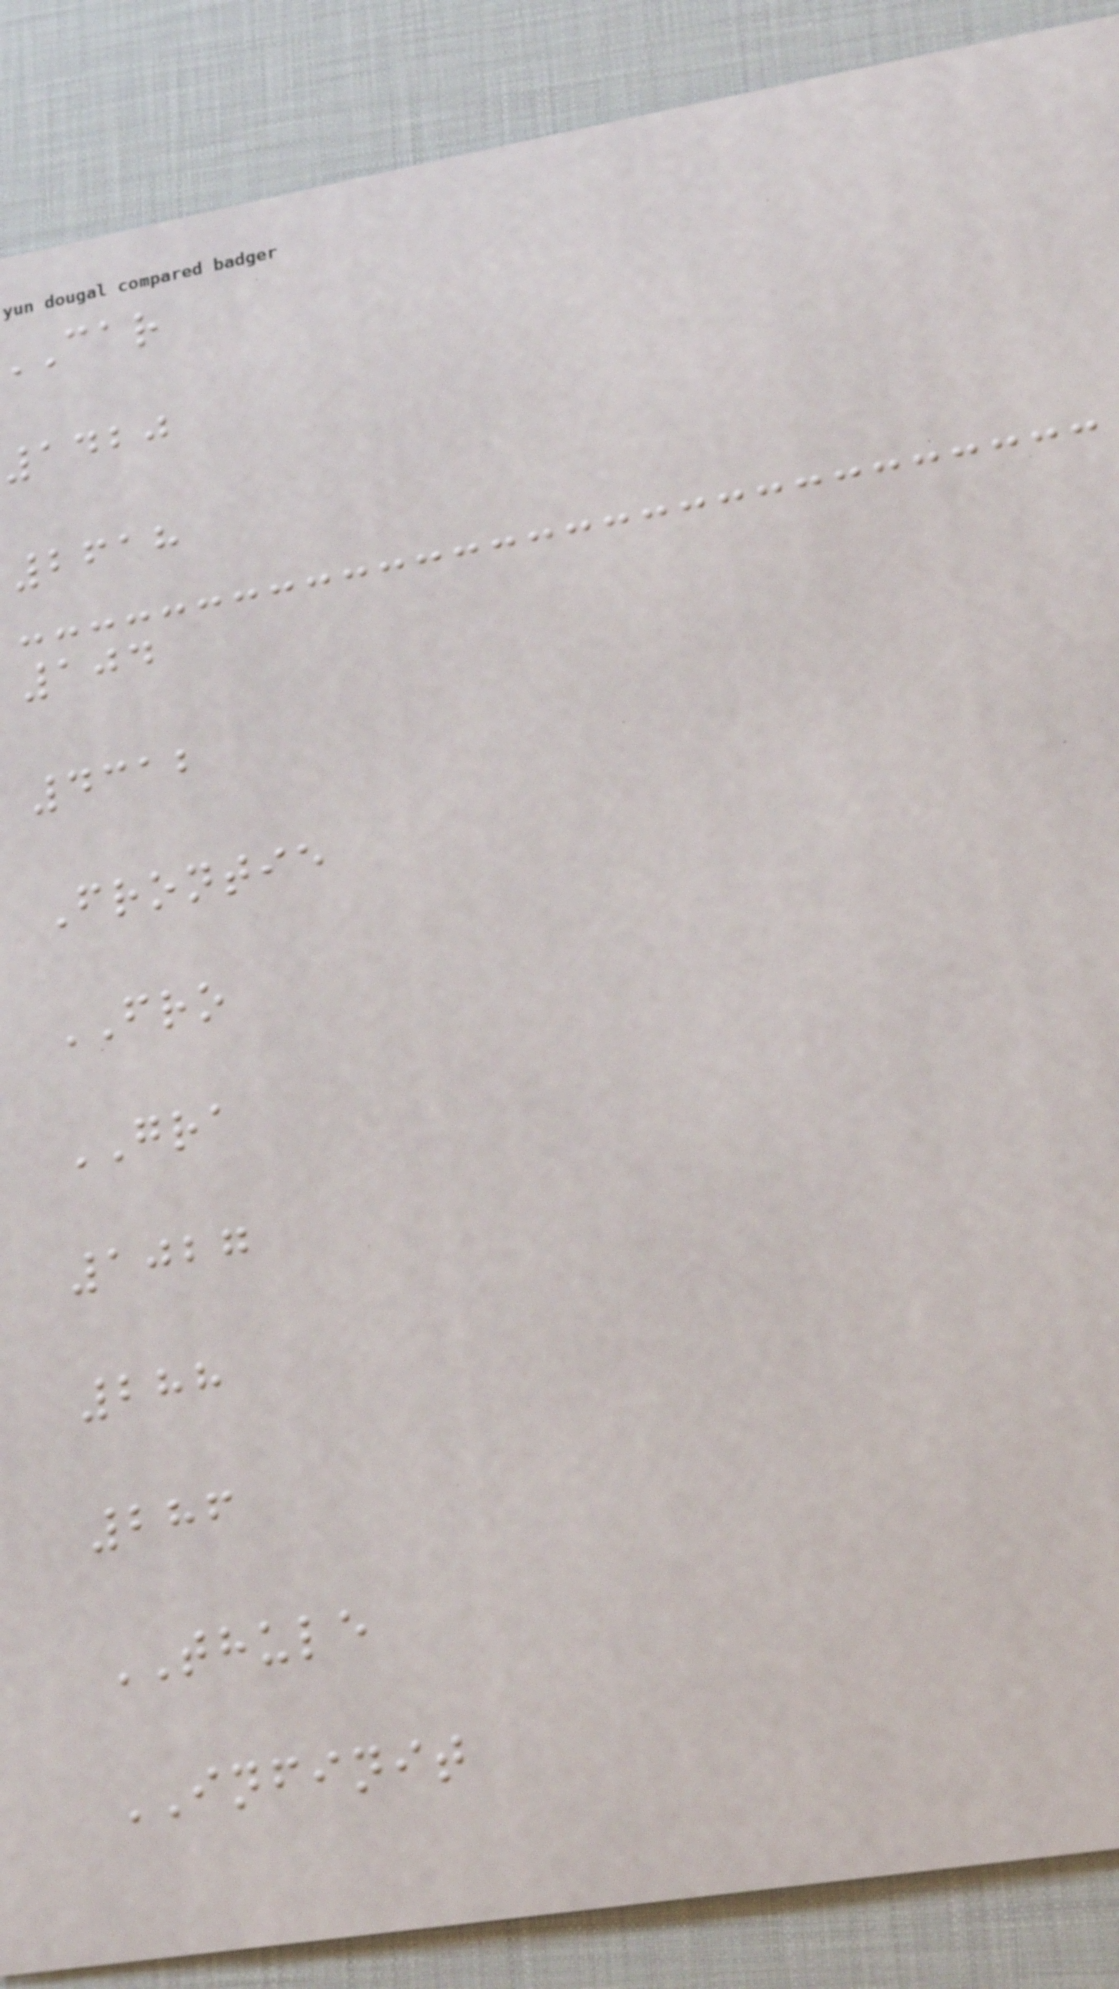1420
2618
104
4312
Frontie
FRO
GRA
1027
288
286
THULE
INFINIT
